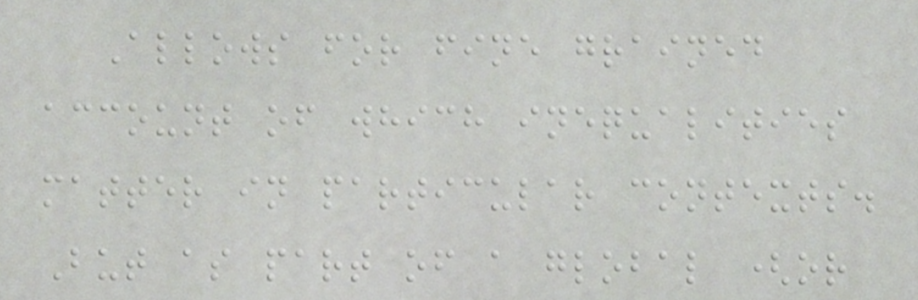Allows for fine grained
account of which inequalities
matter in particular contexts.
But as part of a global (or
